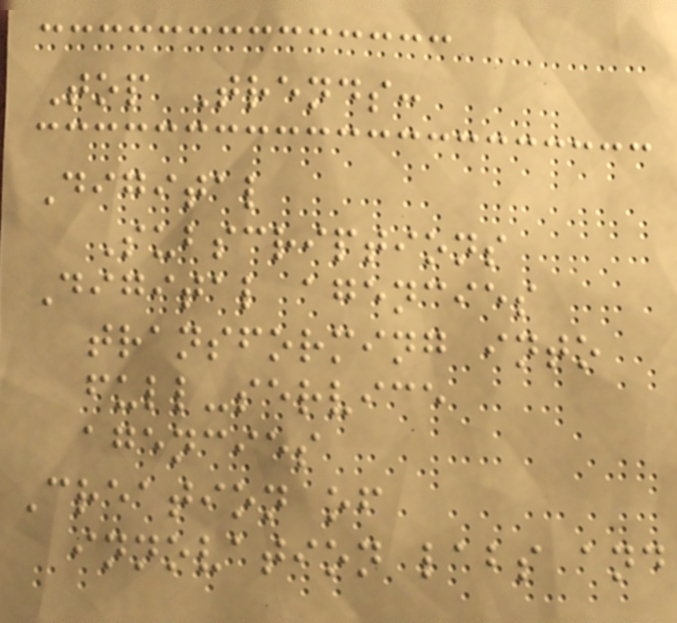Top Trends:
Digital
Subscriptions
Digital agencies
transforming into
full-service
agencies
Creation of
innovation labs and
